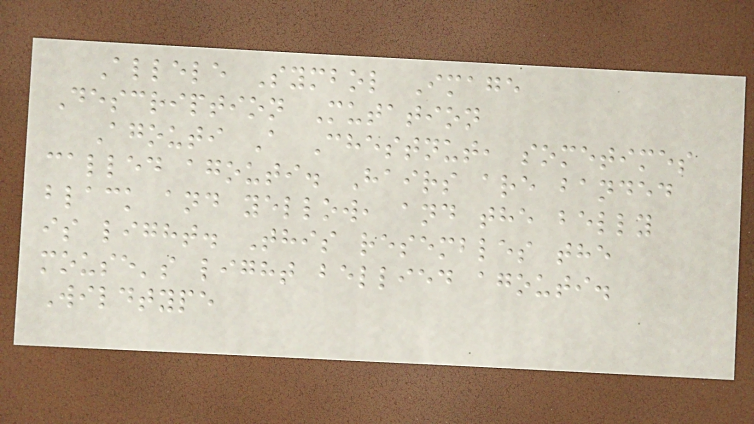Allele Symbol Image
Description Mutation
Agouti A Chestnut, sometimes
called agouti. Hairs are banded
black and yellow, and the belly
is light. This resembles the
mouse's light bellied agouti.
Wildtype
